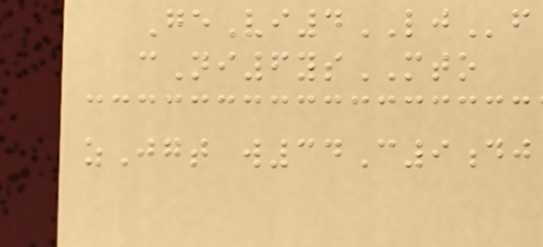GeVi4LJf
cNi6ysMTO
zJgt w34C9dj
